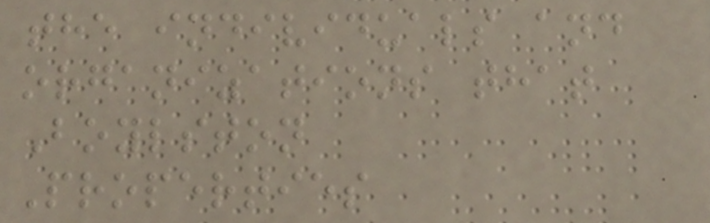the individuals and
organizations that
Boylston
Properties
